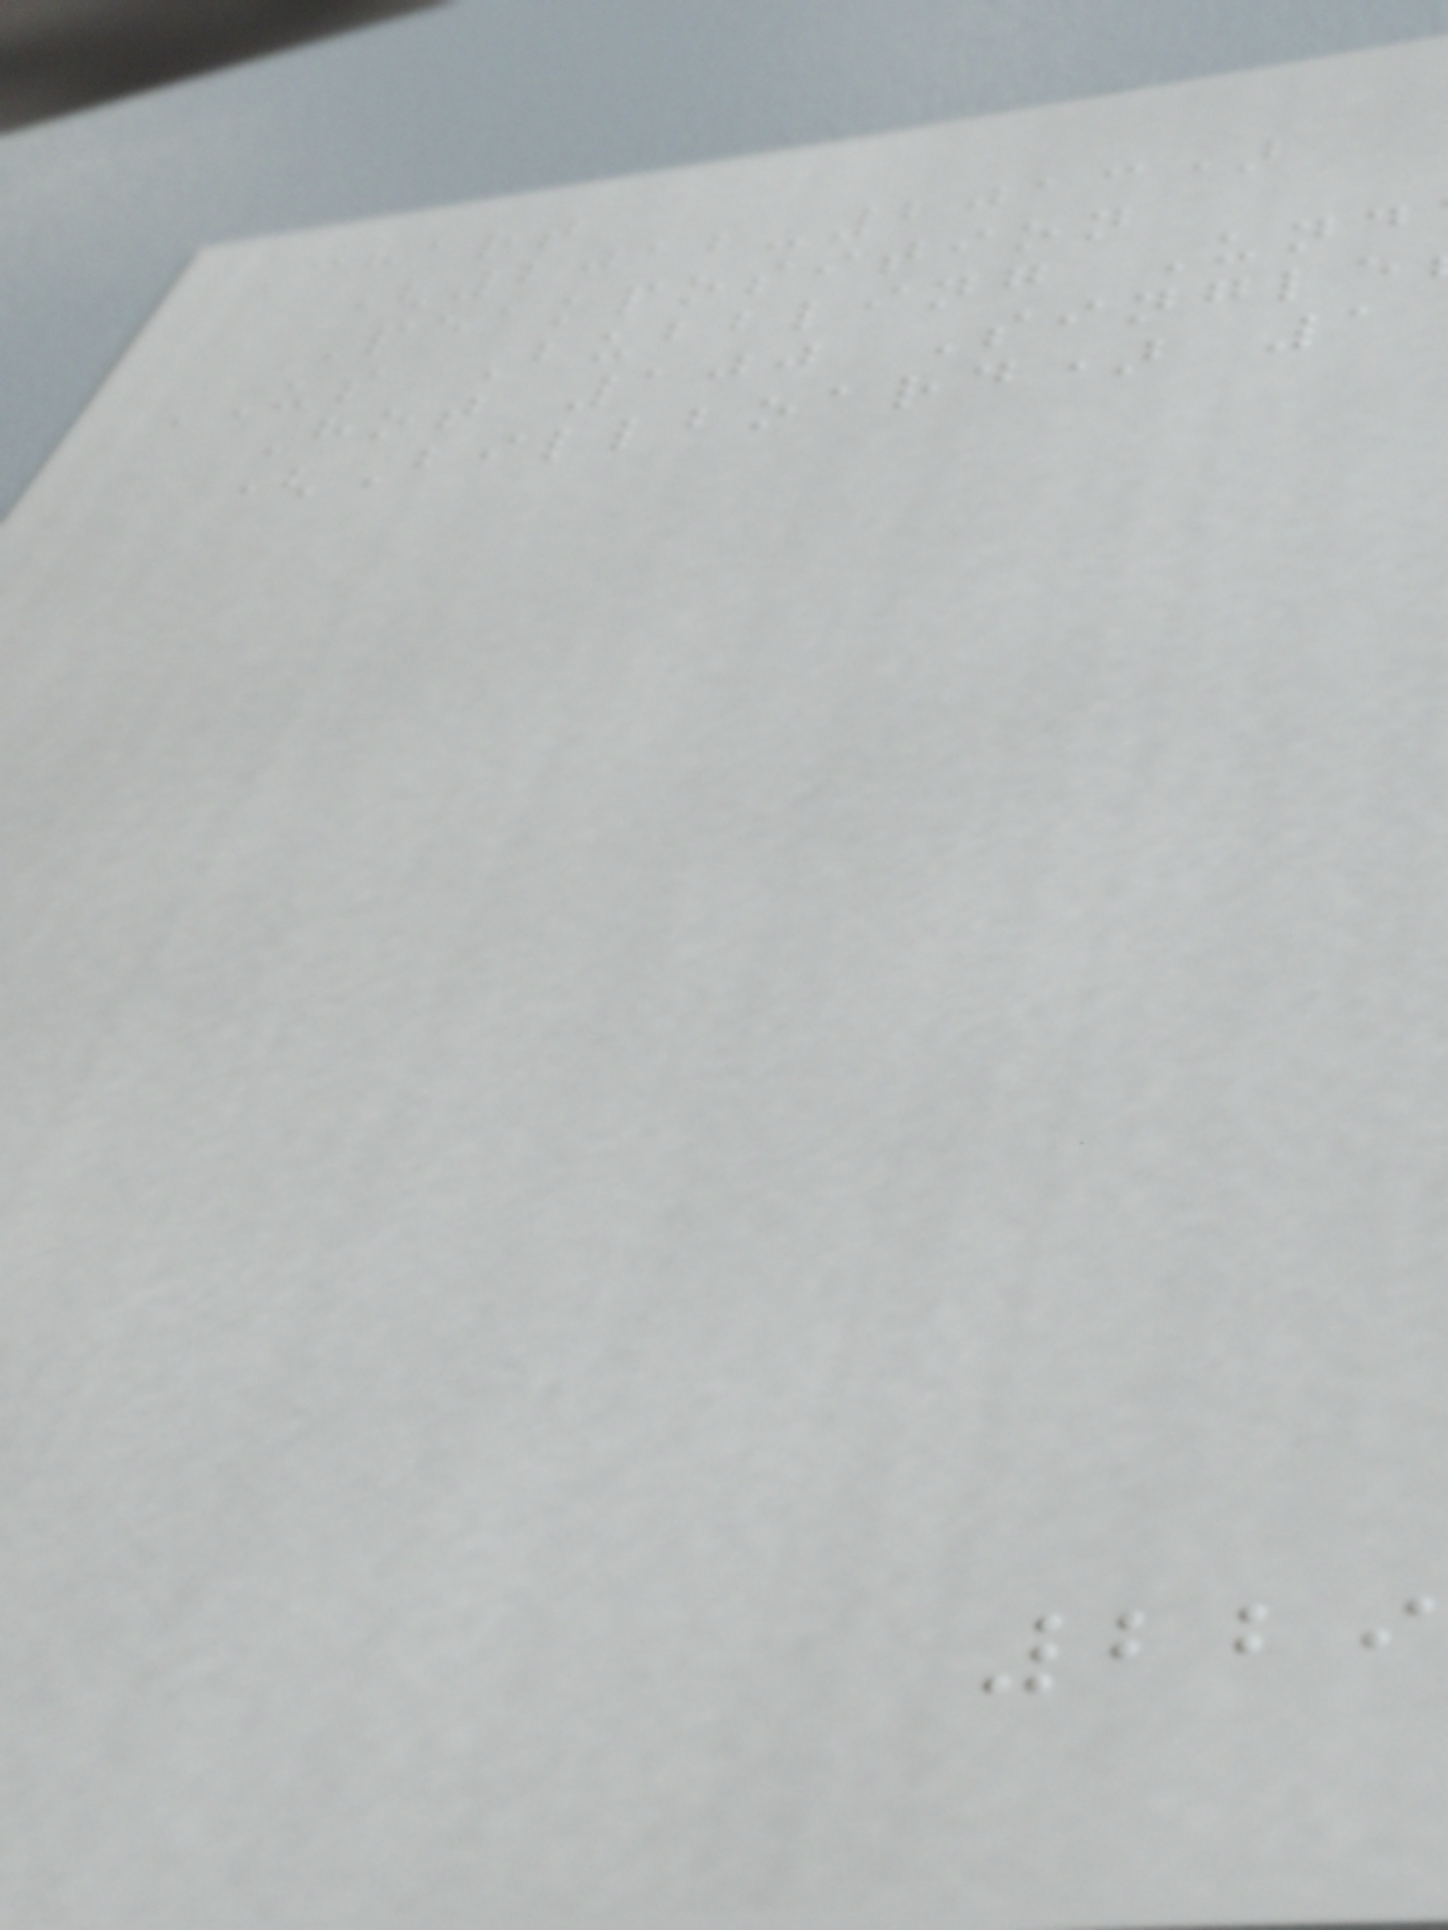Chart
(2012-2013)
Peakposition
US Bubbling Und
Hot 100 Single
(Billboard) 1
229
